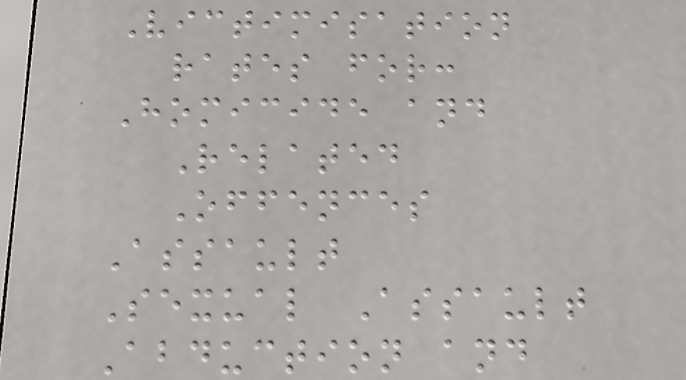Victimisation
rates for:
Homicide and
Related
Offences
Assault
Sexual Assault
Abduction and
